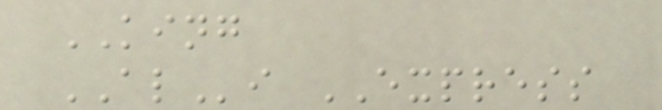KING
ALi EXPRESS
